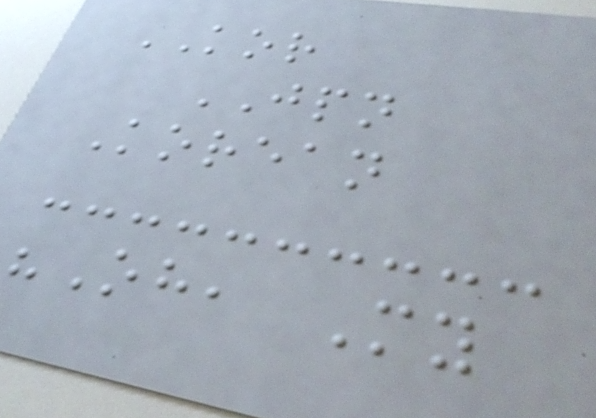KOR
JPN
Korean
"Oh, My
